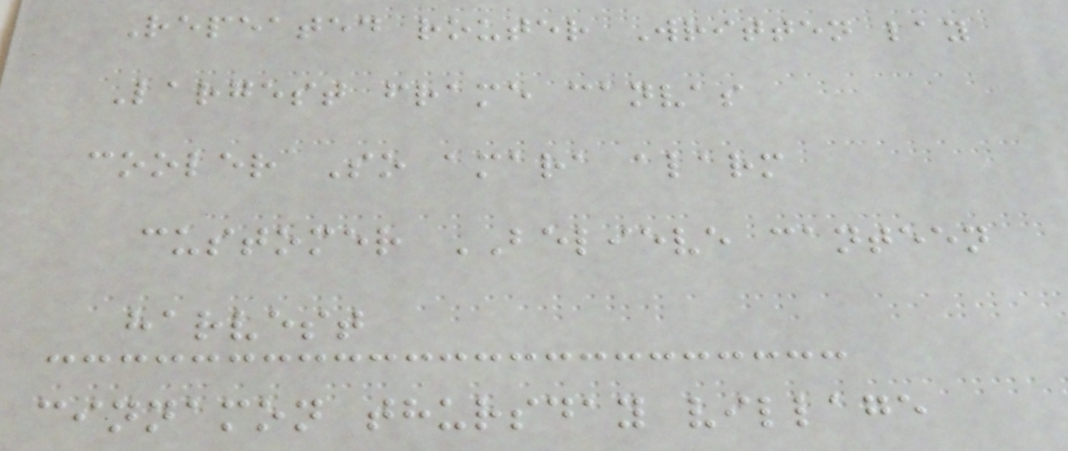Repeated router Written lay
Largest frame canvas
cooler So amara alarm
customer BELIEVE canteen
harvest
cinnamon thursday village
